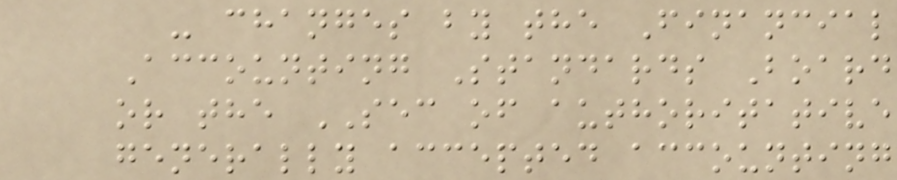- changes by the Financial
Accounting Standards Board
or the SEC of authoritative
generally accepted accounting
